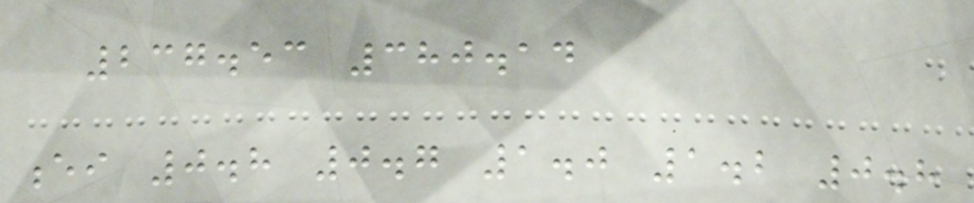237.53 380.14
ei 0.8 0.7 1.0 1.2 0.8
